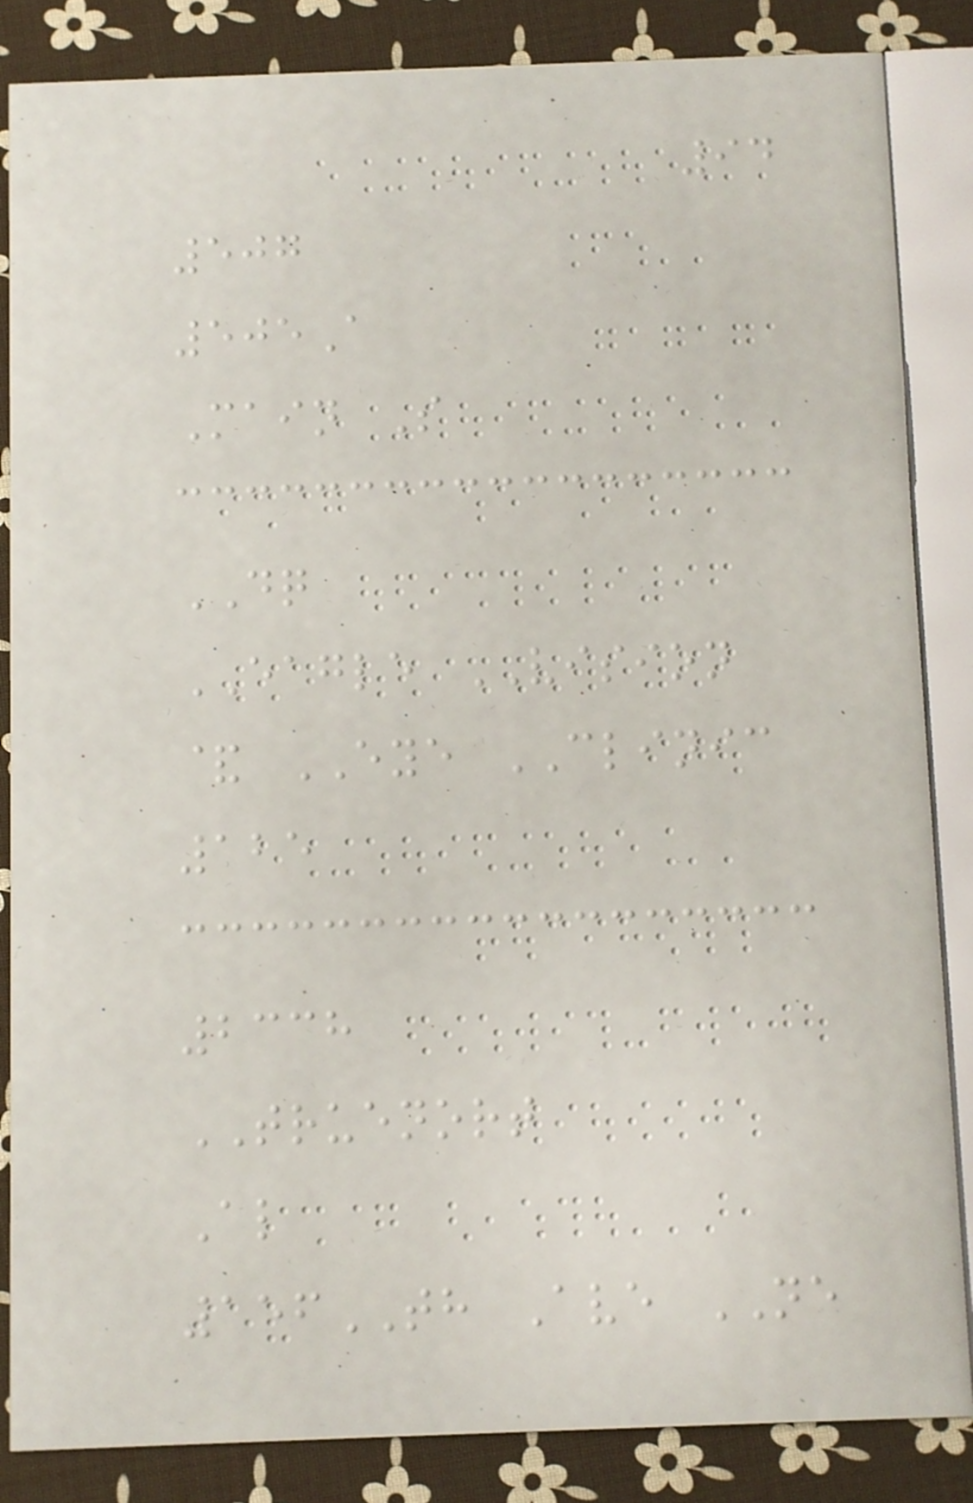94
507
505A
Main S
DQ
EAGLE VISION
& EYE CLINIC
125
2338
TRUENORT
Al
156TH Ave NE
